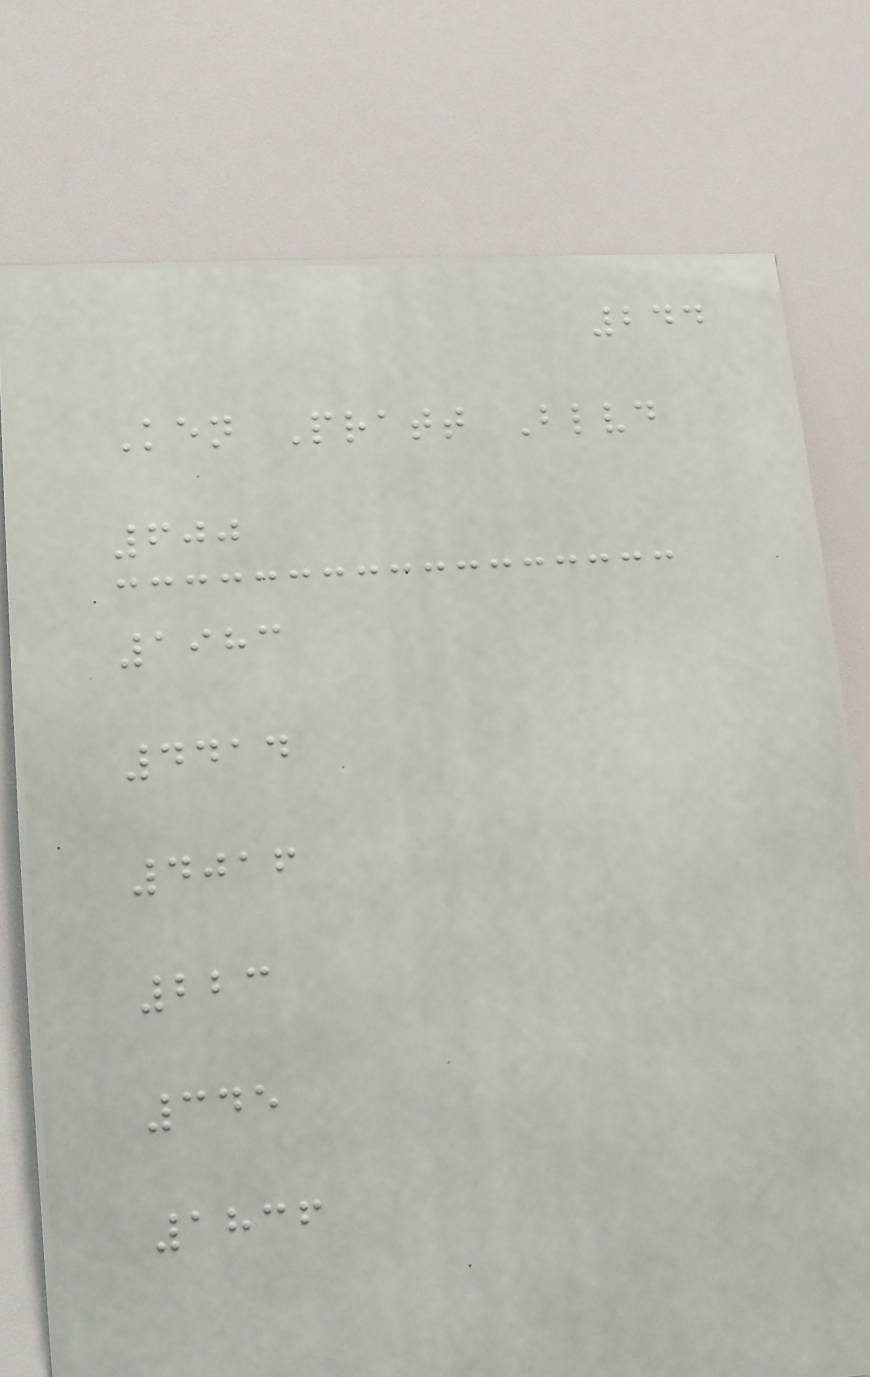244
Ken Pratt Blvd
600
1983
4414
4016
223
345
1836
